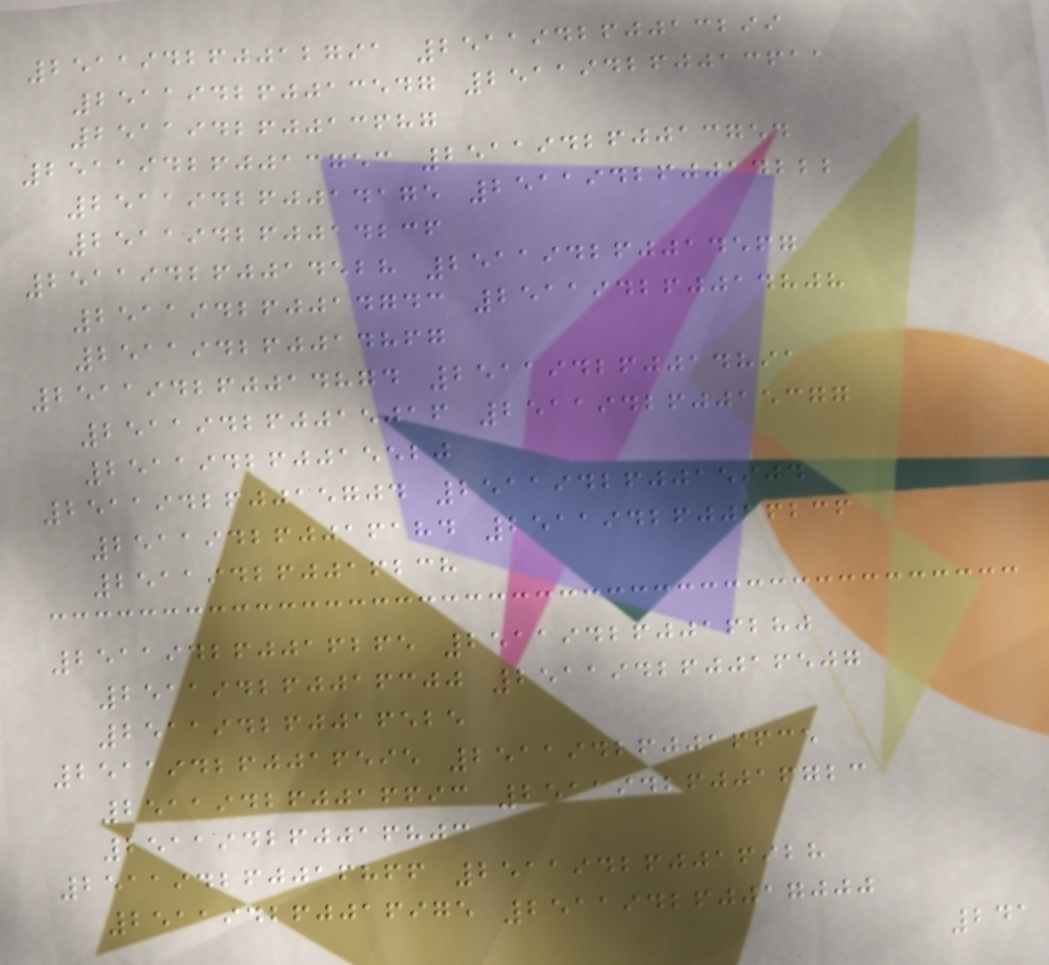251194260012791 251194260013299
251194260013547 251194260013611
251194260013687
251194260013753 251194260013754
251194260014175 251194260014222
251194260014236
251194260014528 251194260014567
251194260014743 251194260014808
251194260014867
251194260014874 251194260014891
251194260015016 251194260015377
251194260015520
251194260015704 251194260015904
251194260016184 251194260016236
251194260016238
251194260016265 251194260016280
251194260016300 251194260016507
251194260016525
251194260016595 251194260016635
251194260016693 251194260016723
251194260016803
251194260016866 251194260016928
251194260016975 251194260017000
241
